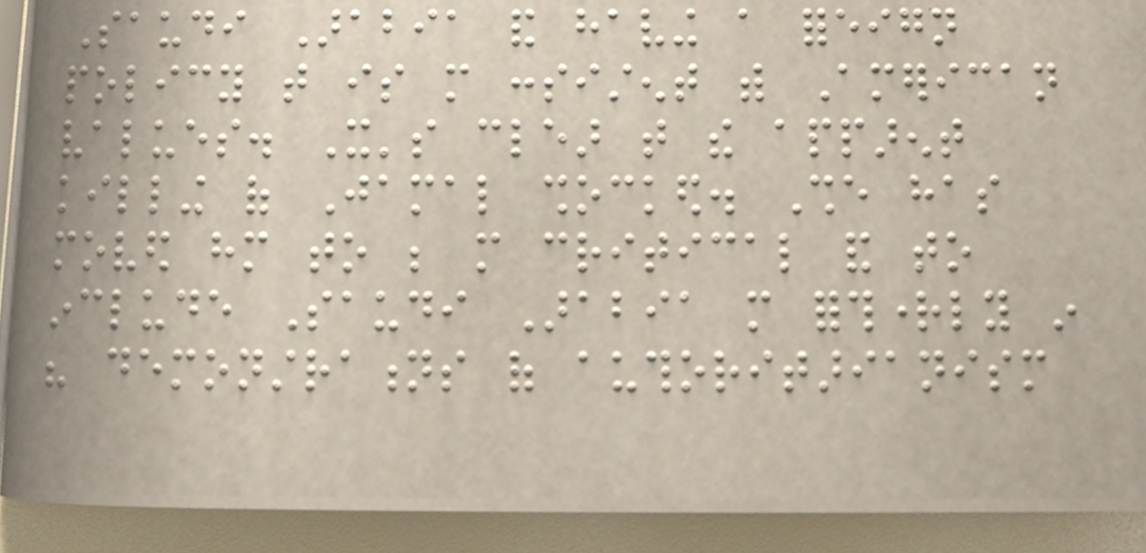Saudi Arabia and having a foreign
policy that is more consistent with American
values. It's clear that the apparent
killing of Jamal shocked. She has
moved him to be more critical and to
include Saudi Arabia more forthrightly in
his demonstrations of authoritarianism
